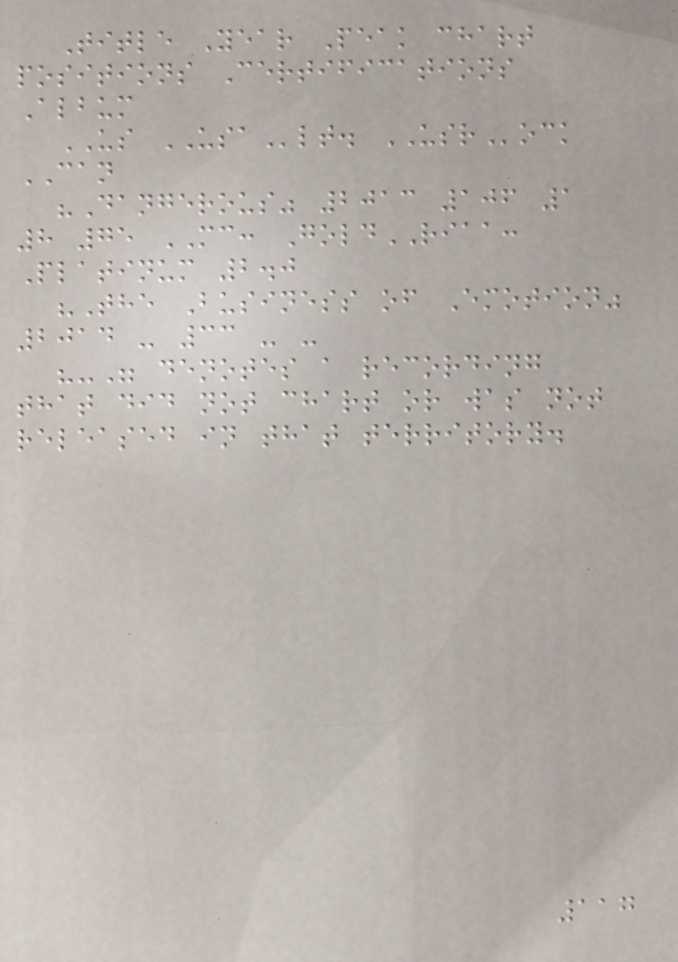Title Year Peak chart
positions Certifications
Album
US USAlt. USRock
CAN
"Dangerous" 2013 106 1
8 75 MC: GoldRIAA:
Platinum 2.0
"The Business of Emotion"
2014 - 33 - -
"-" denotes a recording
that did not chart or was not
released in that territory.
117
